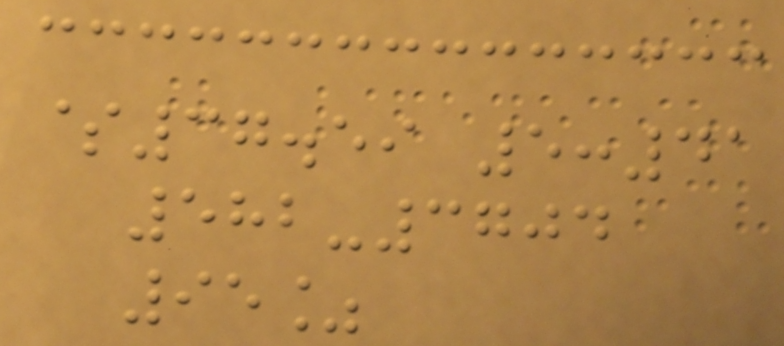$37.59 5:41
582-3704
95%
